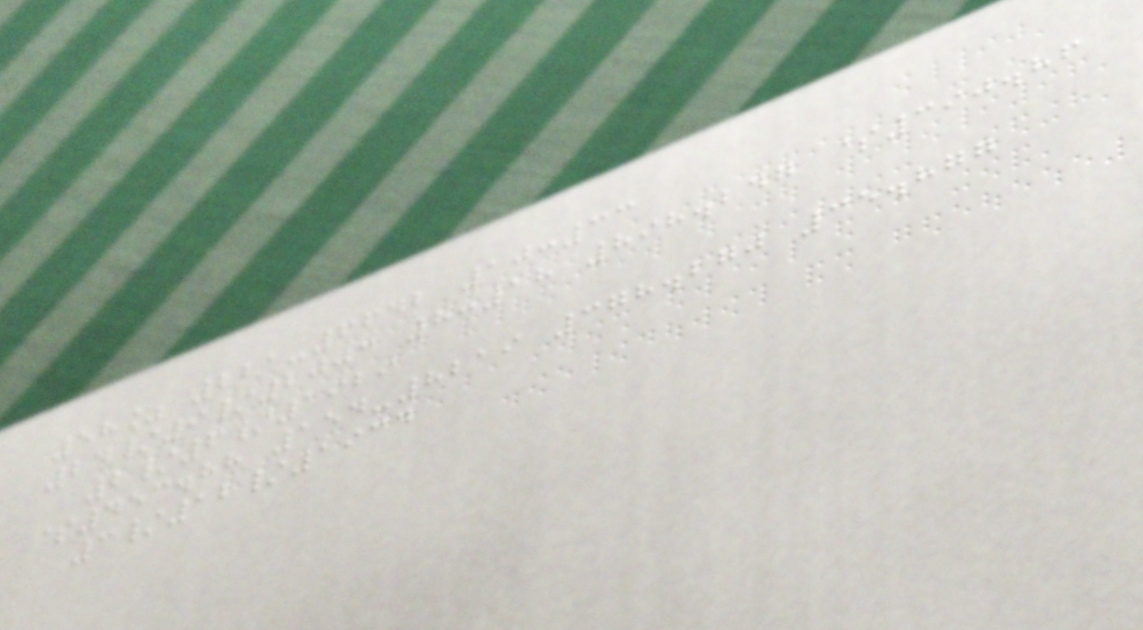58% 221-6642 10:33
24/9/2003 8:18 898.247 $390.86
2/6/1929
$453.88 154-8219 378.270 35.877
3/12/1934
